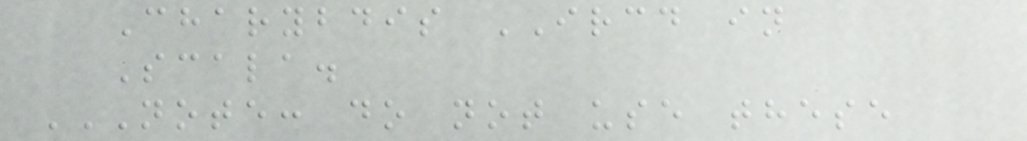Charybdis IRCD in
Scala.
NOTE: DO NOT USE THESE
